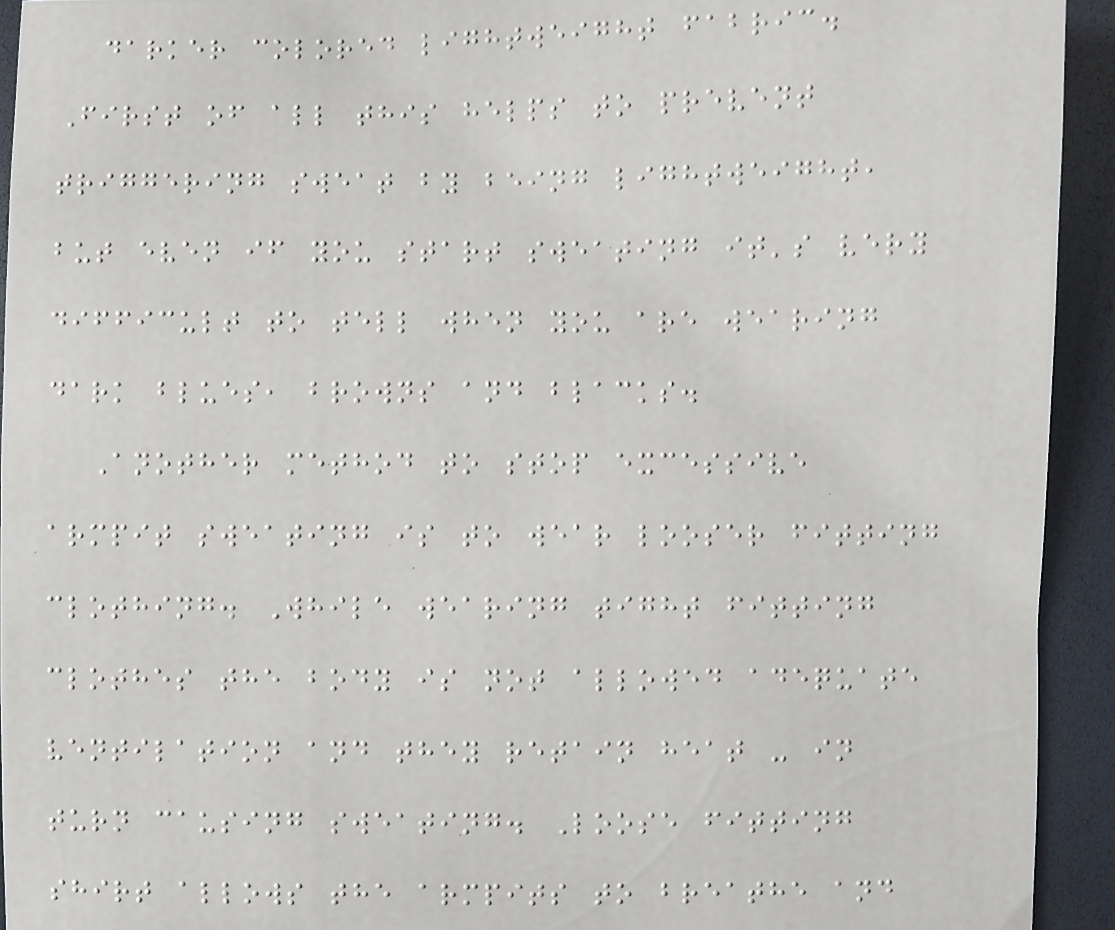darker colored lightweight fabric.
First of all this helps to prevent
triggering sweat by being lightweight,
but even if you start sweating it's very
difficult to tell when you are wearing
dark blues, browns and blacks.
Another method to stop excessive
armpit sweating is to wear looser fitting
clothing. While wearing tight fitting
clothes the body is not allowed adequate
ventilation and they retain heat - in
turn causing sweating. Loose fitting
shirt allows the armpits to breathe and
